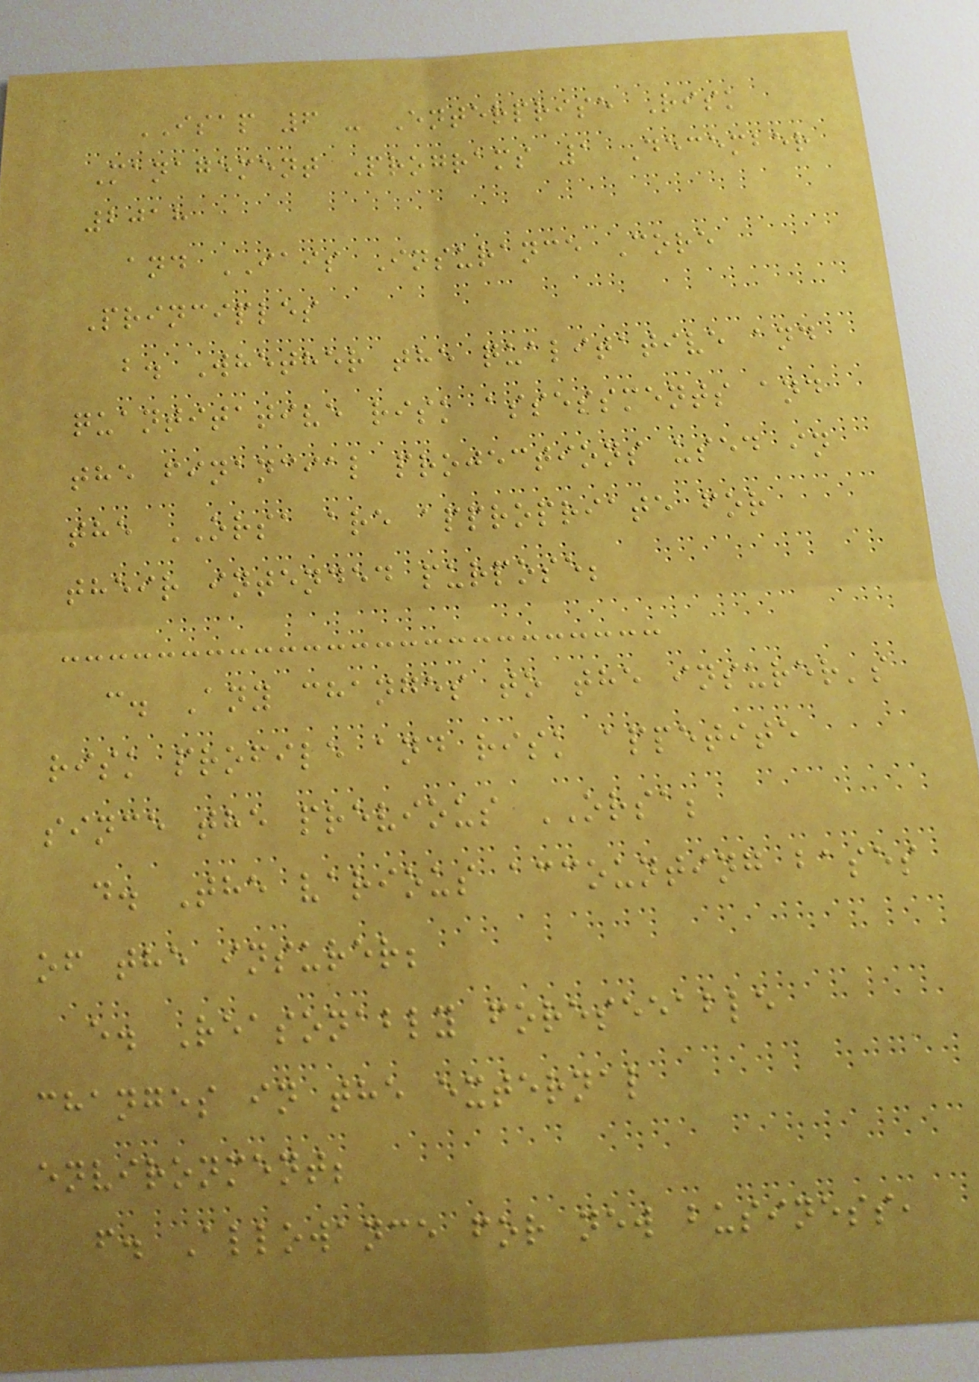ISAP 6 - Enterprise Risk
Management Programs 1 December
2018
and IAIS Insurance Core
Principles
b. Whether the qualitative and
quantitative risk assessments and
the financial projections used in
the ORSA are appropriate for
their intended purpose;
c. Any changes to the insurer's
risk profile and risk appetite
since the previous ORSA;
d. The various accounting bases
of the insurer;
e. Reasonably foreseeable
changes in the external
environment;
f. Allowance for new business,
